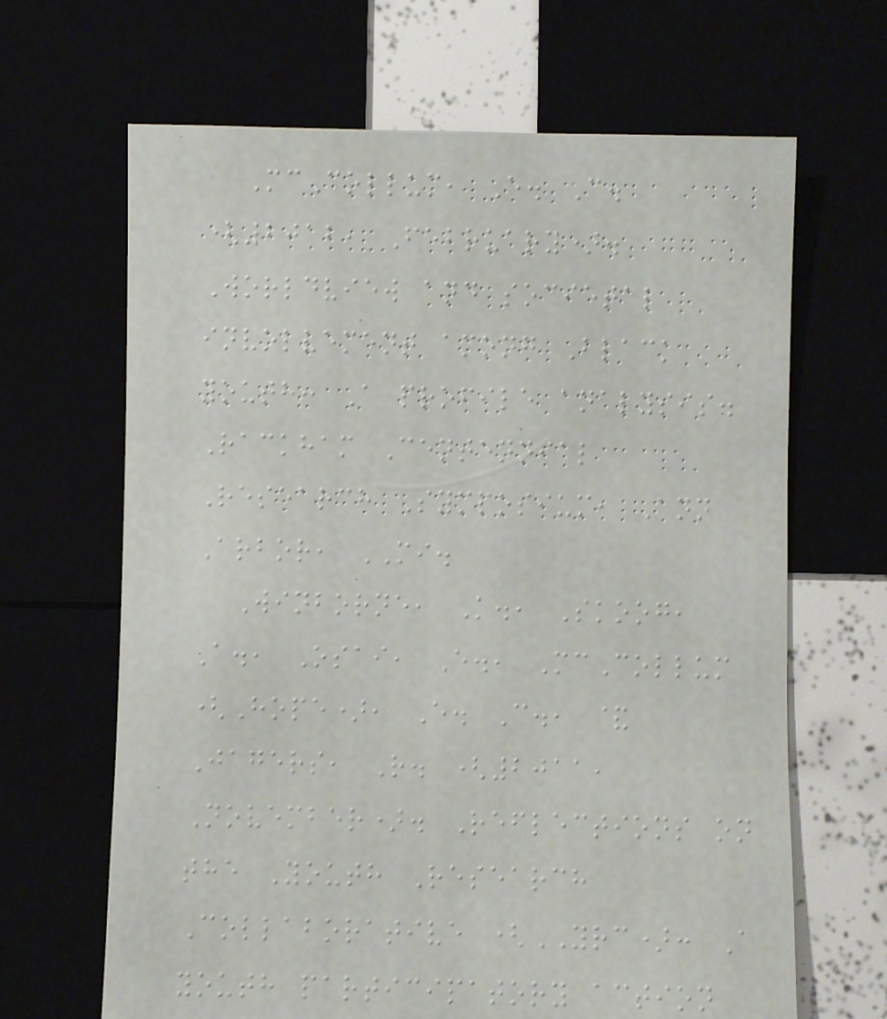McCollum, E. C.
(2012, February).
Worldview and societal
involvement among Black
youth: A profile analysis.
Rackham Centennial
Research Symposium, Ann
Arbor, MI.
Winborne, K., Skoog,
A., Osai, E., McCollum
(Hope), E. C., &
Jagers, R. (2011,
November). Reflections on
the Youth Research
Collaborative (YRC): A
youth participatory action
